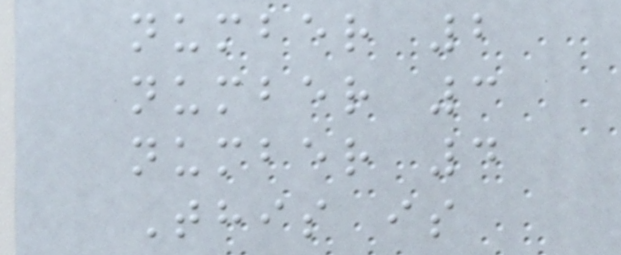number 2
number 3
number 4
This is
